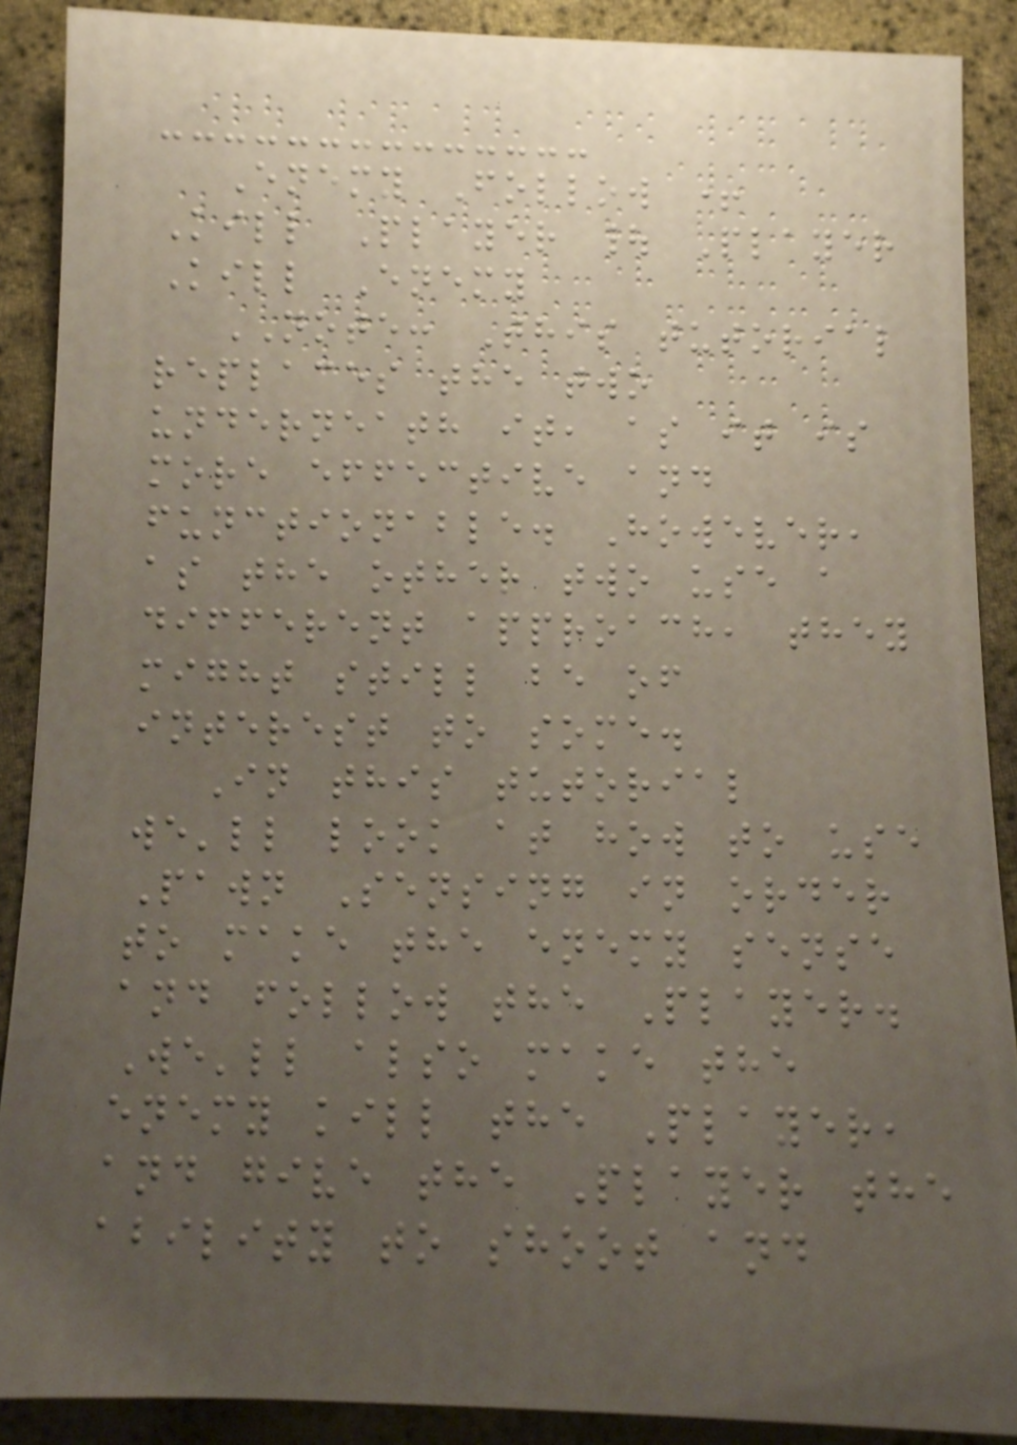Enemy Follow +
Kill Player | Player
Kill Enemy
NOTE: This tutorial
replaces the two
underneath it, as it is
more effective and
functionable. However,
as the other two use a
different approach, they
might still be of
interest to some.
In this tutorial
we'll look at how to use
Pawn Sensing in order
to make the enemy sense
and follow the Player.
We'll also make the
enemy kill the Player,
and give the Player the
ability to shoot and
